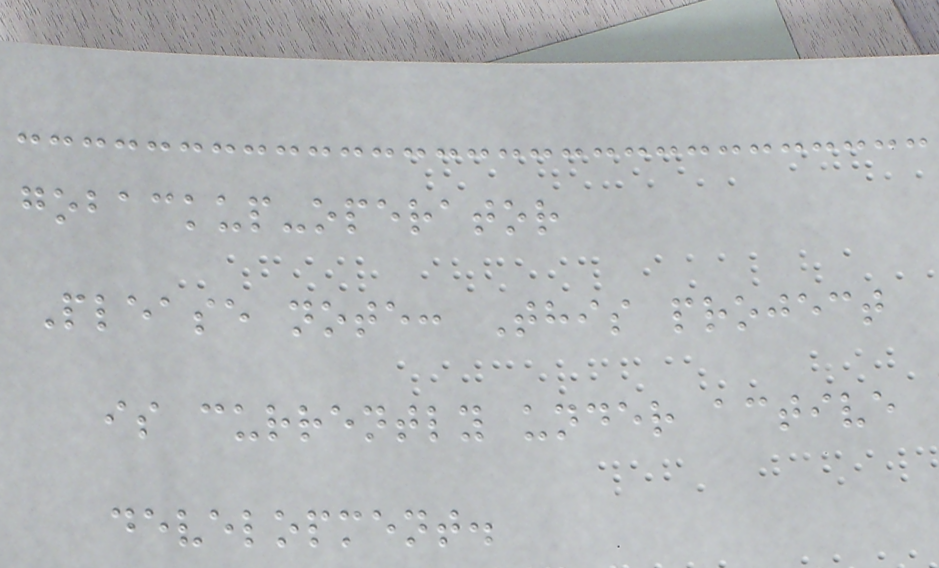gobackup-operator
Please note: This project
is currently under active
development.
